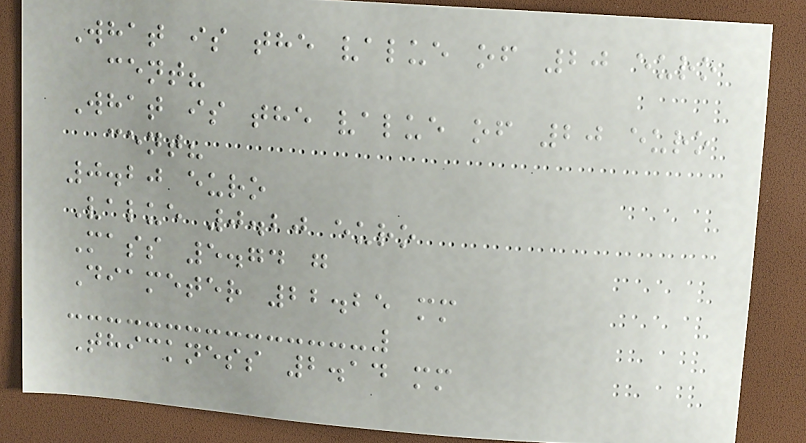What is the value of 20 euro
cent?
What is the value of 20 euro
cent?
0.20 euro
Value 0.20 euro
Mass 5.74 g
Diameter 22.25 mm
Thickness 2.14 mm
